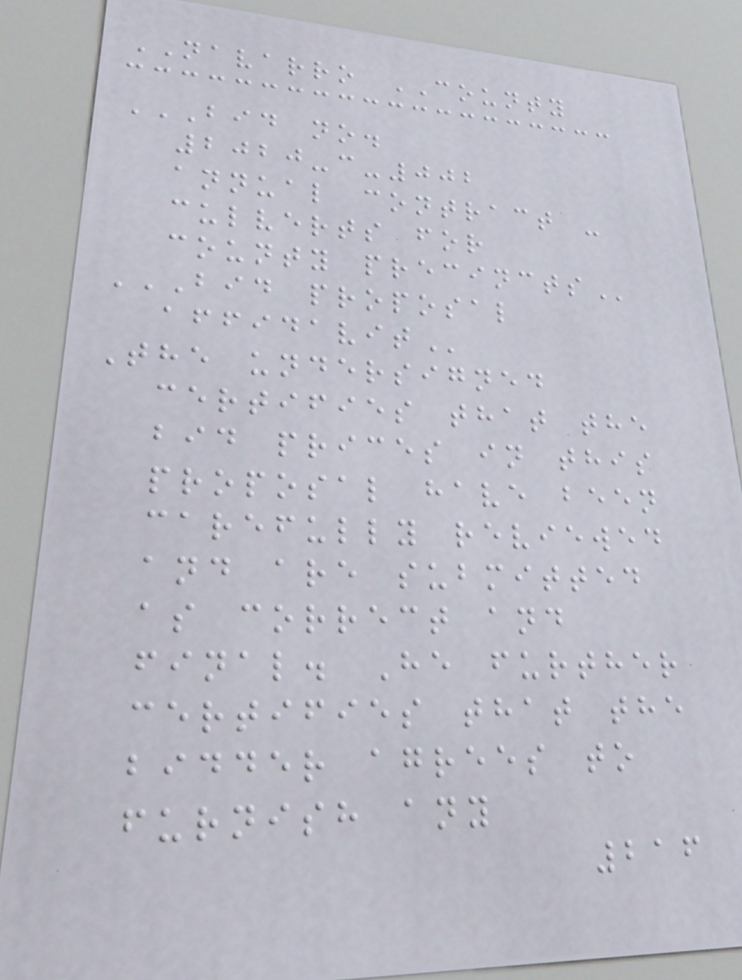NAVARRO COUNTY
BID NO.
2020-C-002
ANNUAL CONTRACT -
CULVERTS FOR
COUNTY PRECINCTS
BID PROPOSAL
AFFIDAVIT
The undersigned
certifies that the
bid prices in this
proposal have been
carefully reviewed
and are submitted
as correct and
final. He further
certifies that the
bidder agrees to
furnish any
216
